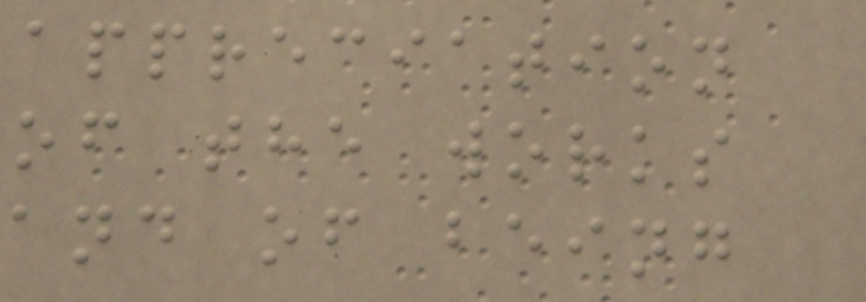appreciation
of the works
and of being
